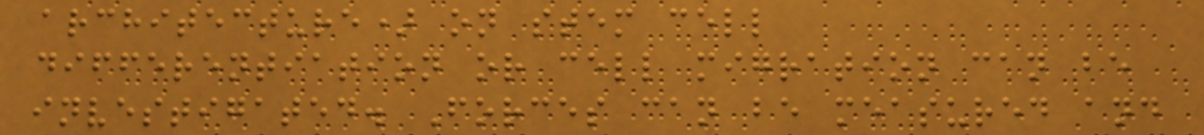architecture) on stem cell
differentiation or cell migration can be
investigated. Forces can be measured and
